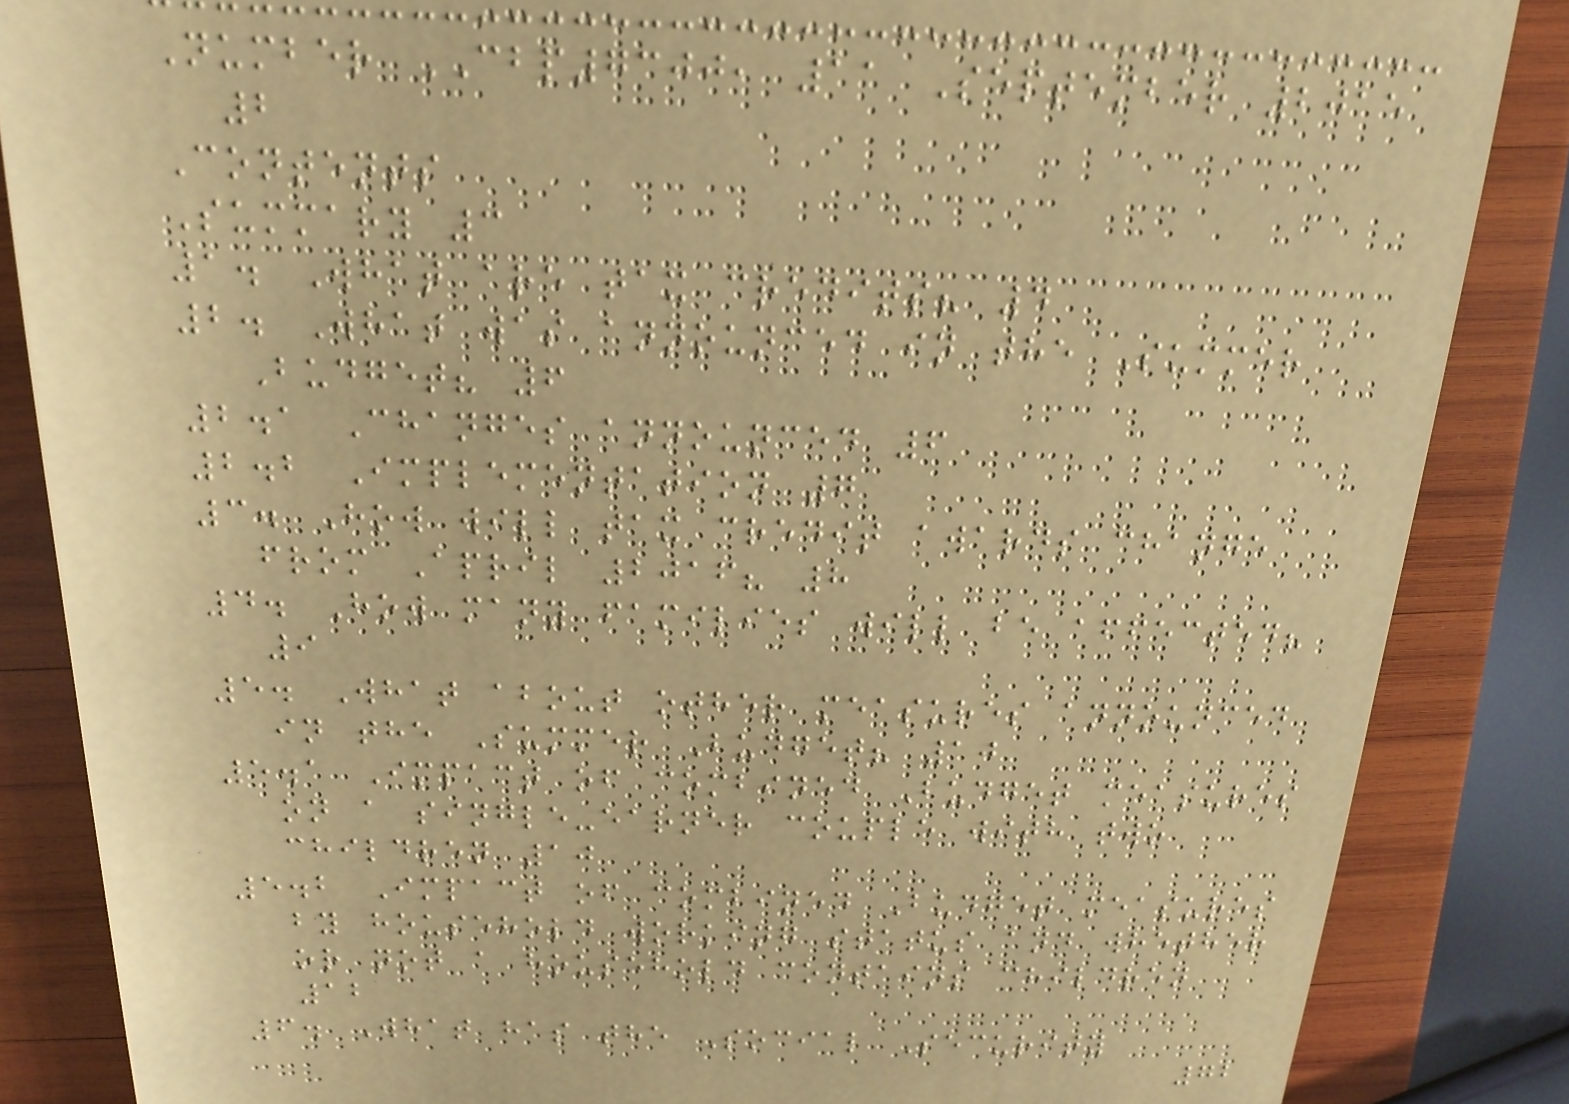Number CBP7300, 11 September 2015
2
Contents
Summary 3
1. What are tax credits? 4
2. What was announced in the Summer
Budget? 6
2.1 Changes announced 6
2.2 Implementation 7
3. How will tax credit awards change
from April 2016? 8
4. How many families will be affected?
9
5. What about other measures announced
in the Summer Budget? 10
5.1 Impact of combined Budget measures
on a single-earner couple with two
children 10
5.2 Impact of combined Budget measures
by household working status and whether
or not a household contains children
12
6. What has the Social Security
72
